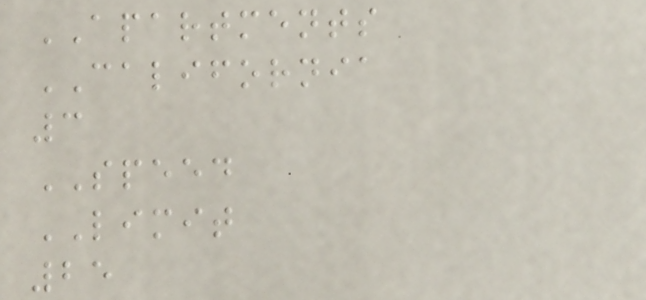APARTMENTS
CALIFORNIA
3
SPEED
LIMIT
25
